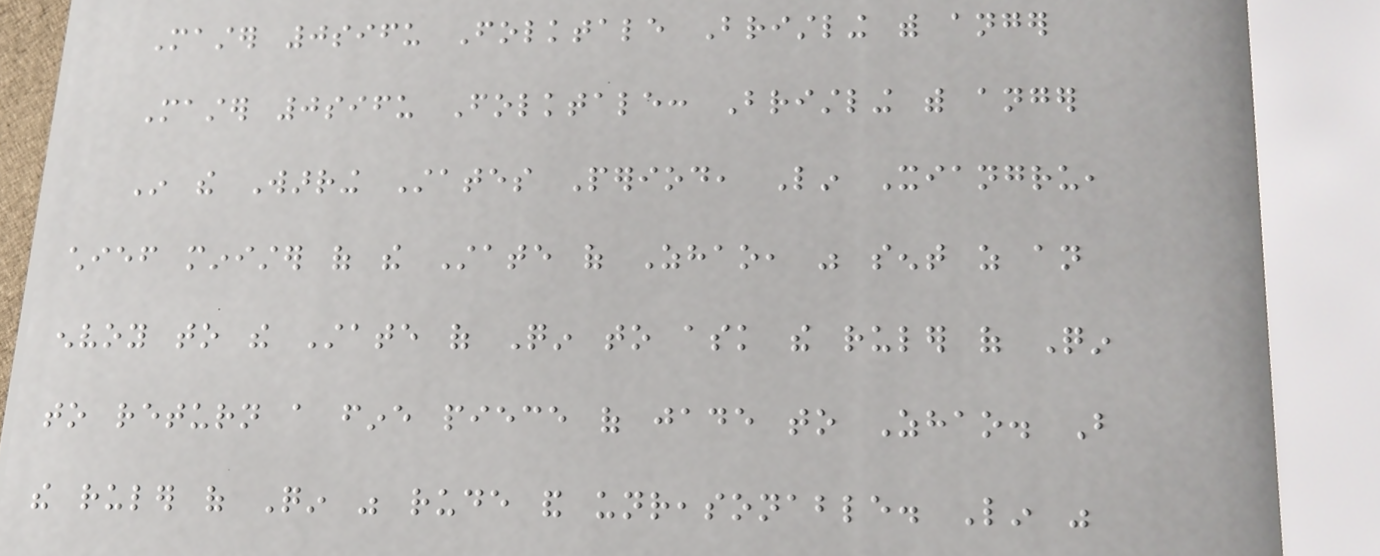Master 0sifu Folktale Bristling with anger
Master 0sifu Folktale: Bristling with anger
In the Warring States Period, Lin Xiangru,
chief minister of the State of Zhao, was sent as an
envoy to the State of Qin to ask the ruler of Qin
to return a fine piece of jade to Zhao. But
the ruler of Qin was rude and unreasonable. Lin was
